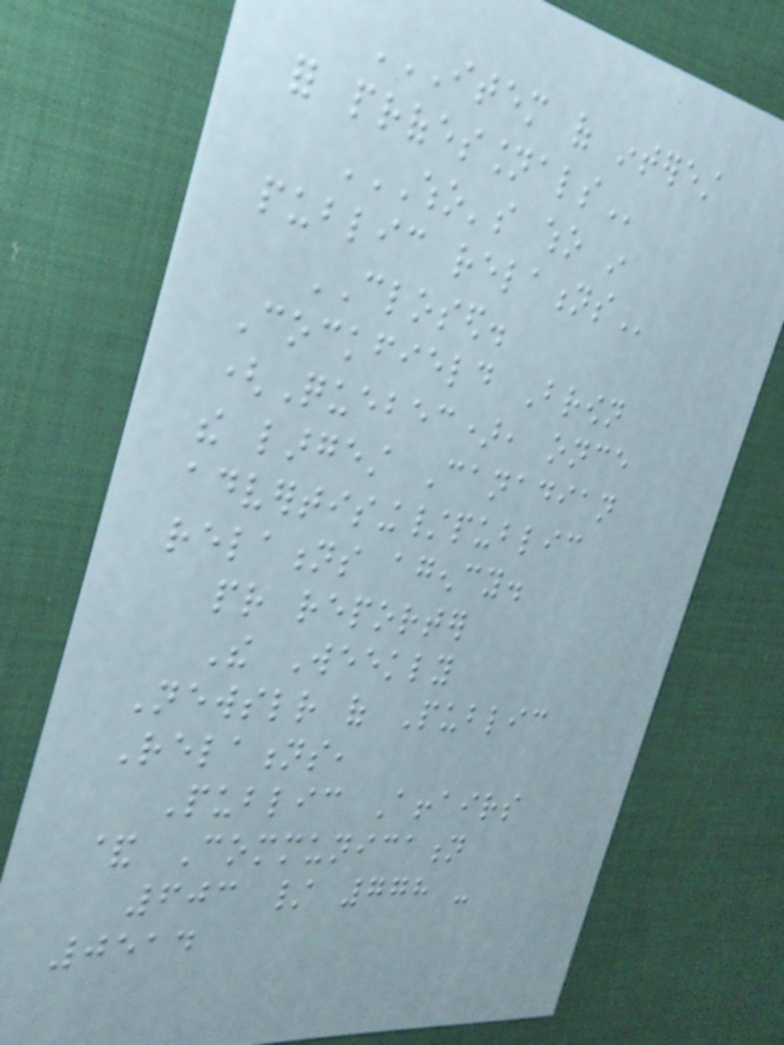ITEM OF INTEREST
FOR PROFESSIONALS
WHO'S WHO IN
PUBLIC RELATIONS
CLOSED.
Cockfield Brown
(Quebec), once
the largest Canadian
advertising/public
relations agency.
pr reporter
The Weekly
Newsletter of Public
Relations,
Public Affairs
& Communication
603 / 778 -
0514
